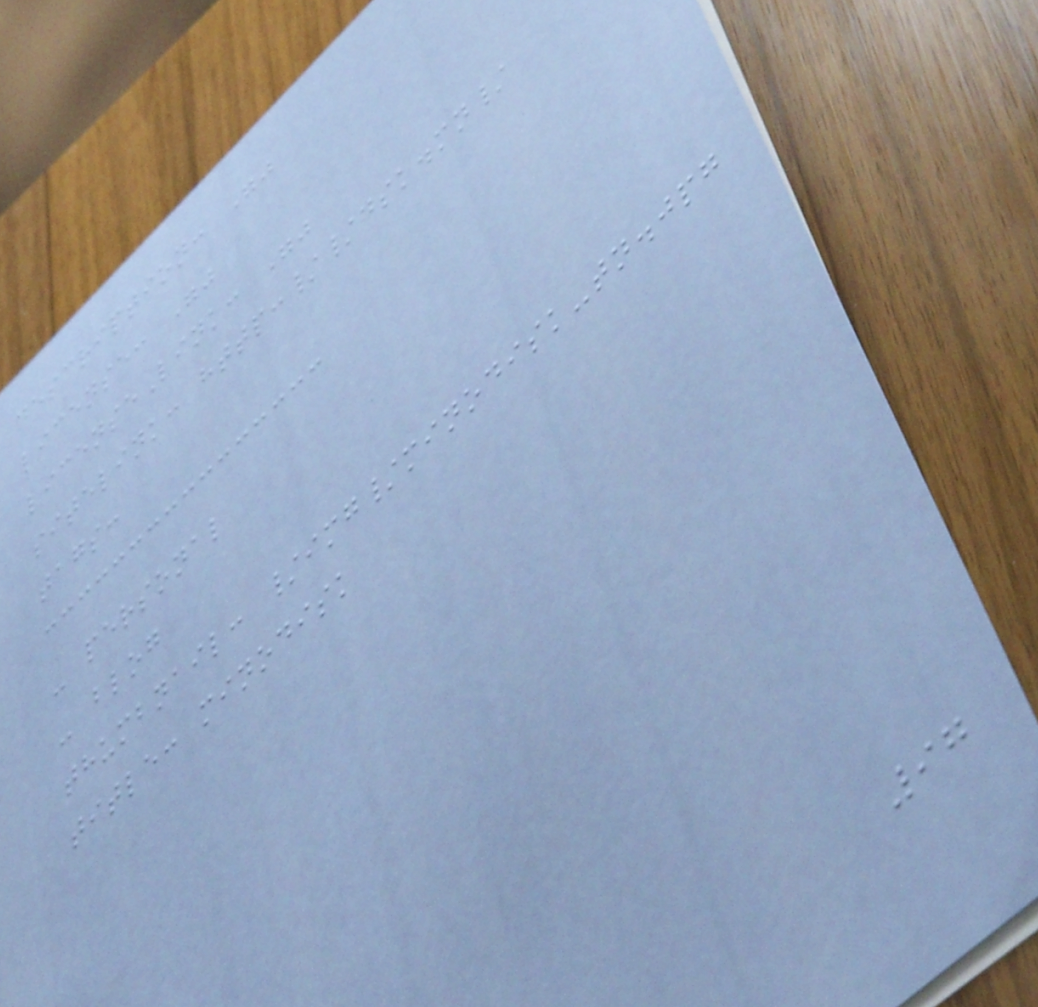description: ""
license: ""
licenseLink: ""
sitelink: http://dsk.mn/
tags:
- personal
- blog
thumbnail: /img/minodisk-tn.jpg
title: minodisk
97
